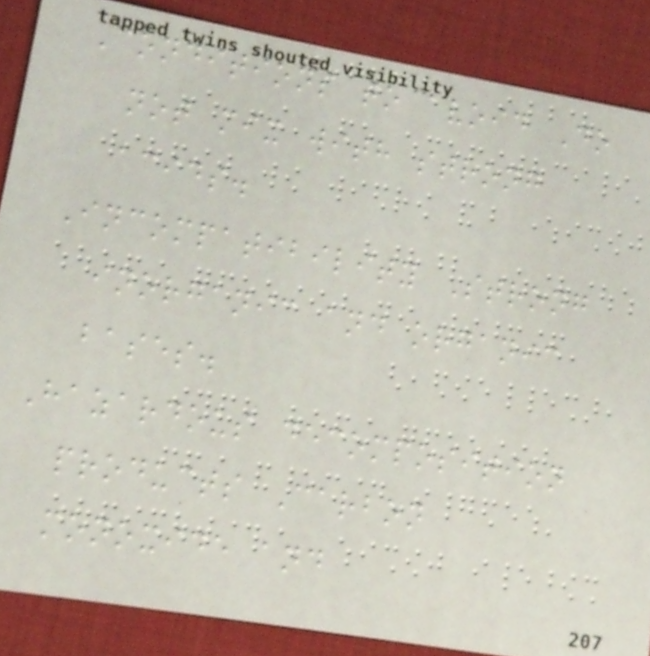Conditions to avoid Do
not mix with strong
acids.
Incompatibility Strong
inorganic and organic
bases.
Hazardous decomposition
products Carbon
monoxide and
